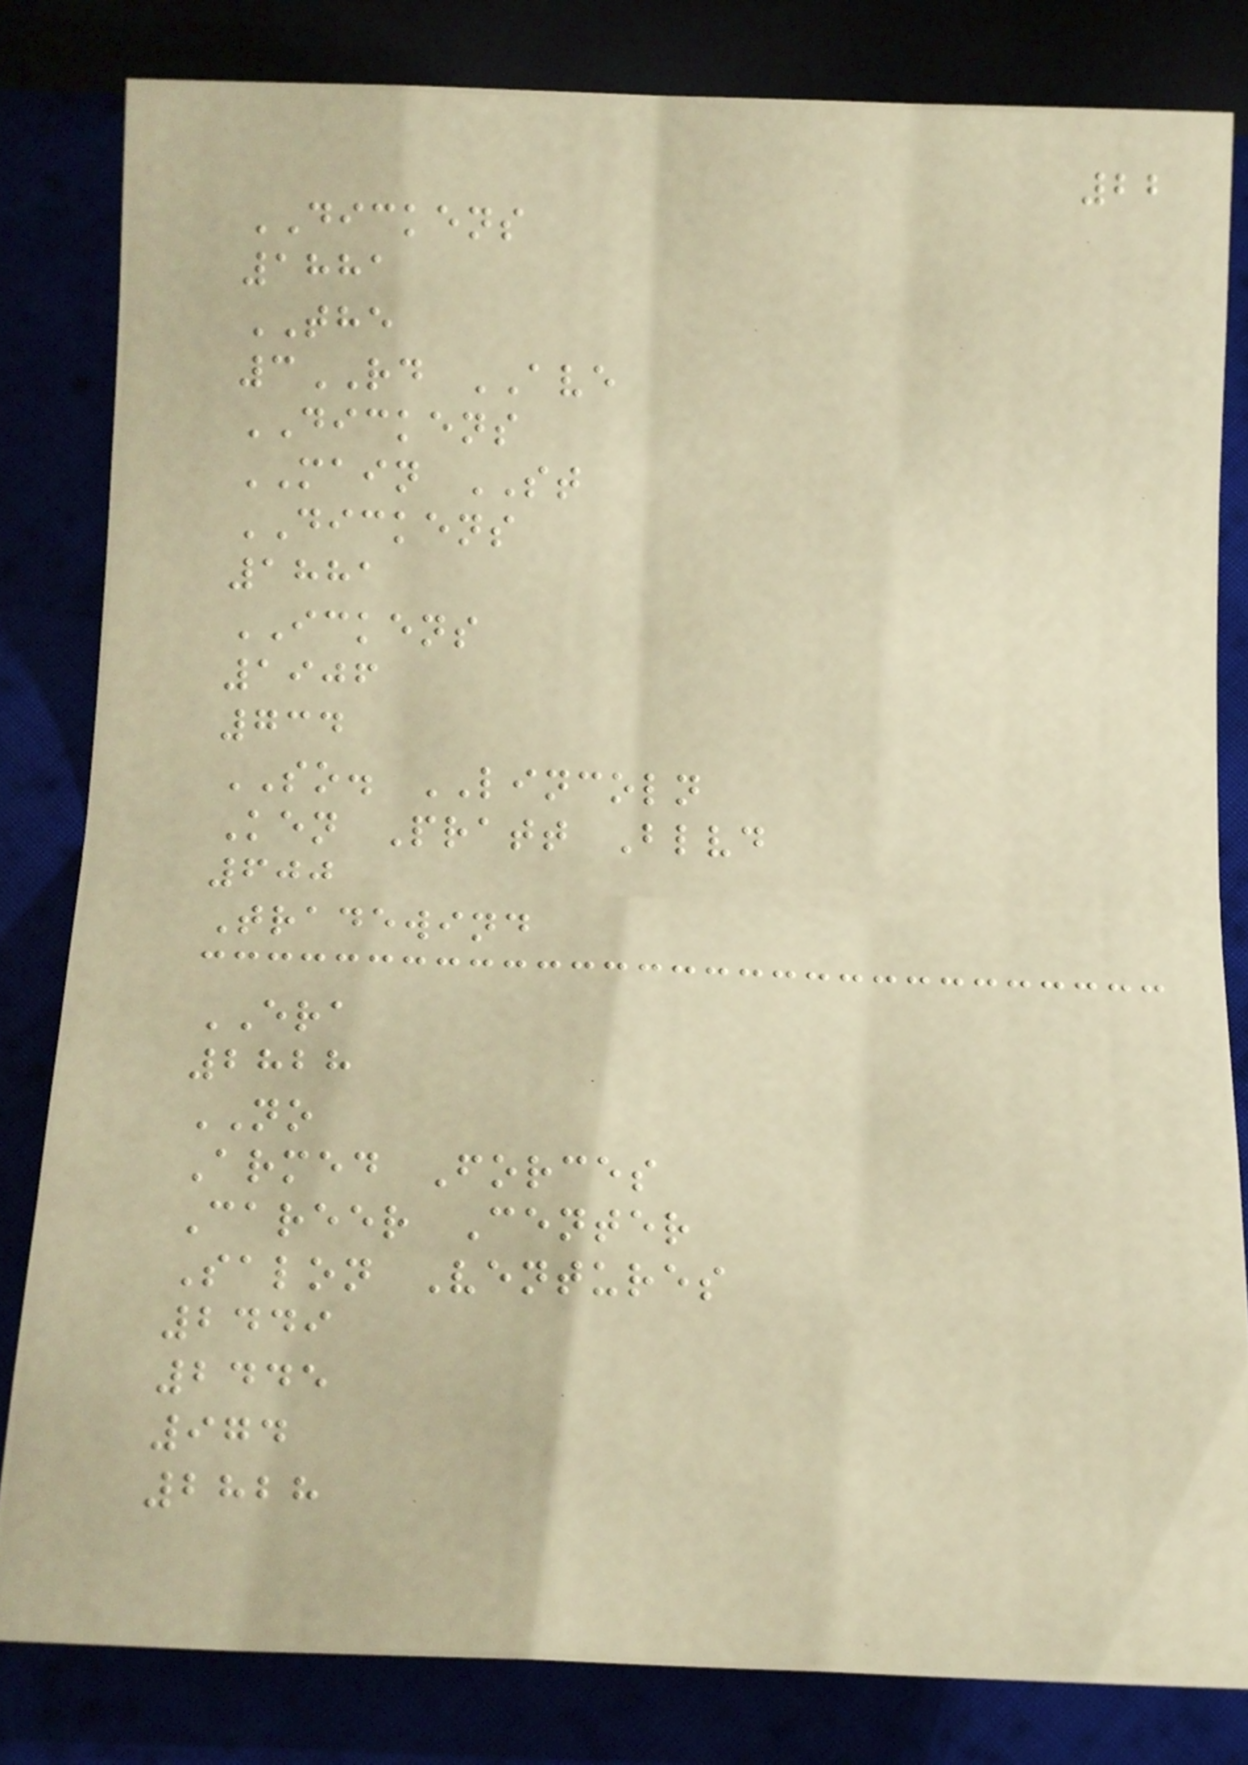22
DICKENS
1881
THE
3RD AVE
DICKENS
MAIN ST
DICKENS
1881
ICKENS
1906
734
SO. LINCOLN
Ken Pratt Blvd
600
Tradewind
ERA
2828
NO
Armed Forces
Career Center
Salon Ventures
2449
2445
974
2828
